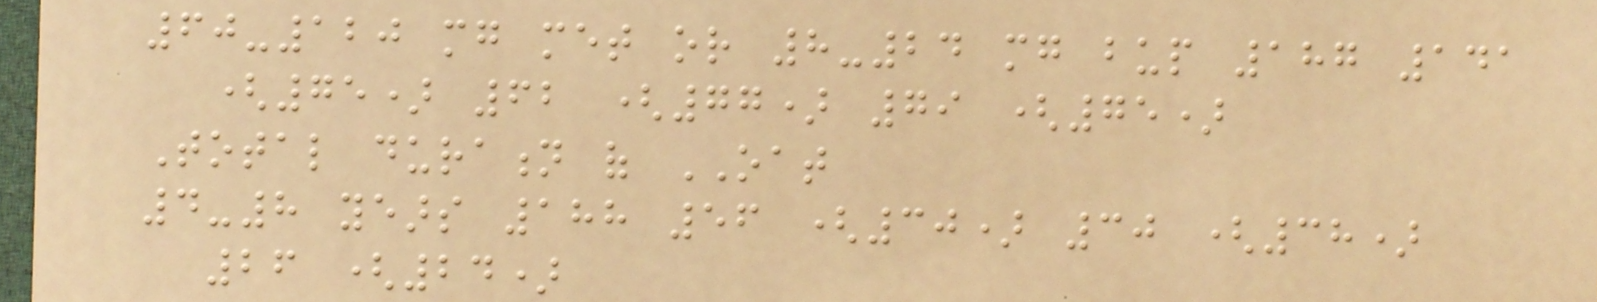60-120 mg met or 8-24 mg bup 187 141
(75) 62 (77) 79 (75)
Total duration of OAT
4-8 years 188 56 (30) 30 (38)
26 (24)
